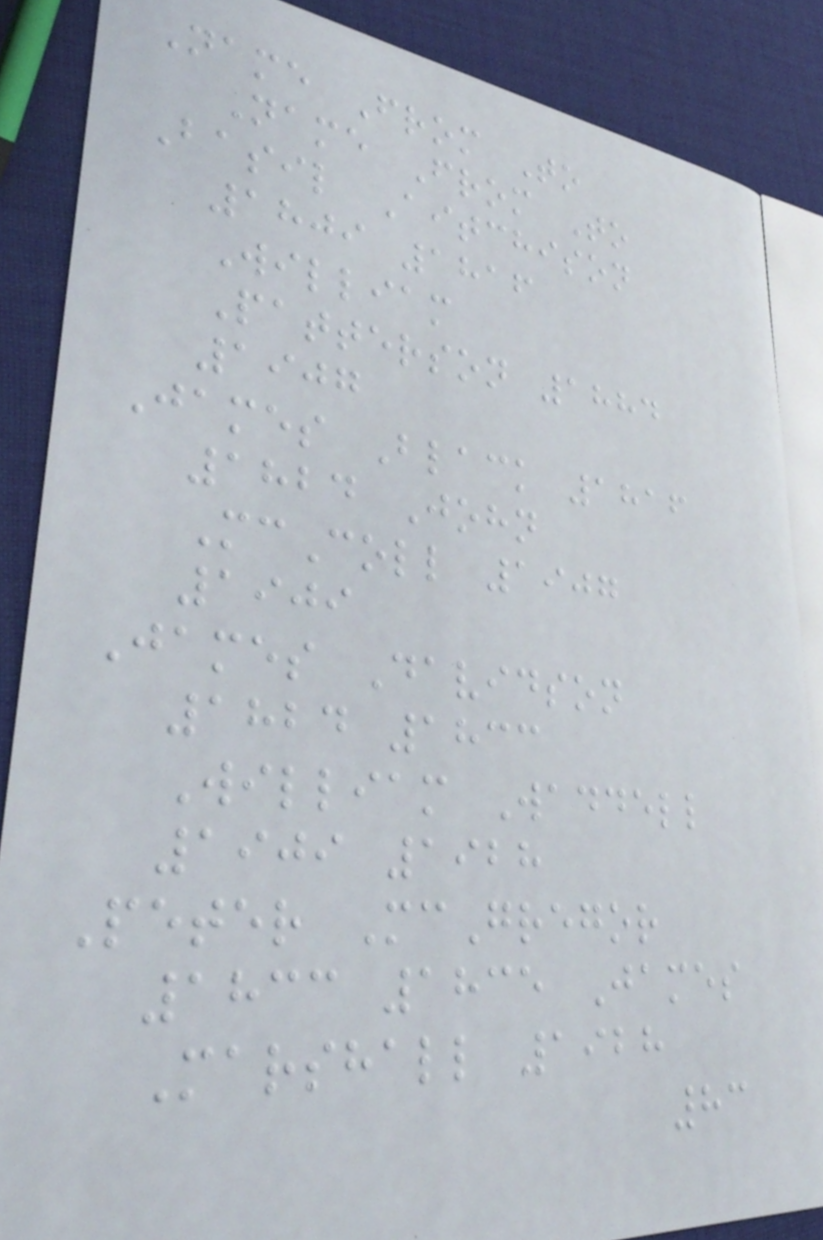Name From To
Name From To
Basil Aitchison
1809 1816
William
Patterson 1884
1907
James Black 1816
1824 John
McColl 1907
1909
James Davidson
1824 1833
William Waddell
1909 1928
Peter McGregor
1833 1835 James
Marshall 1928
83
